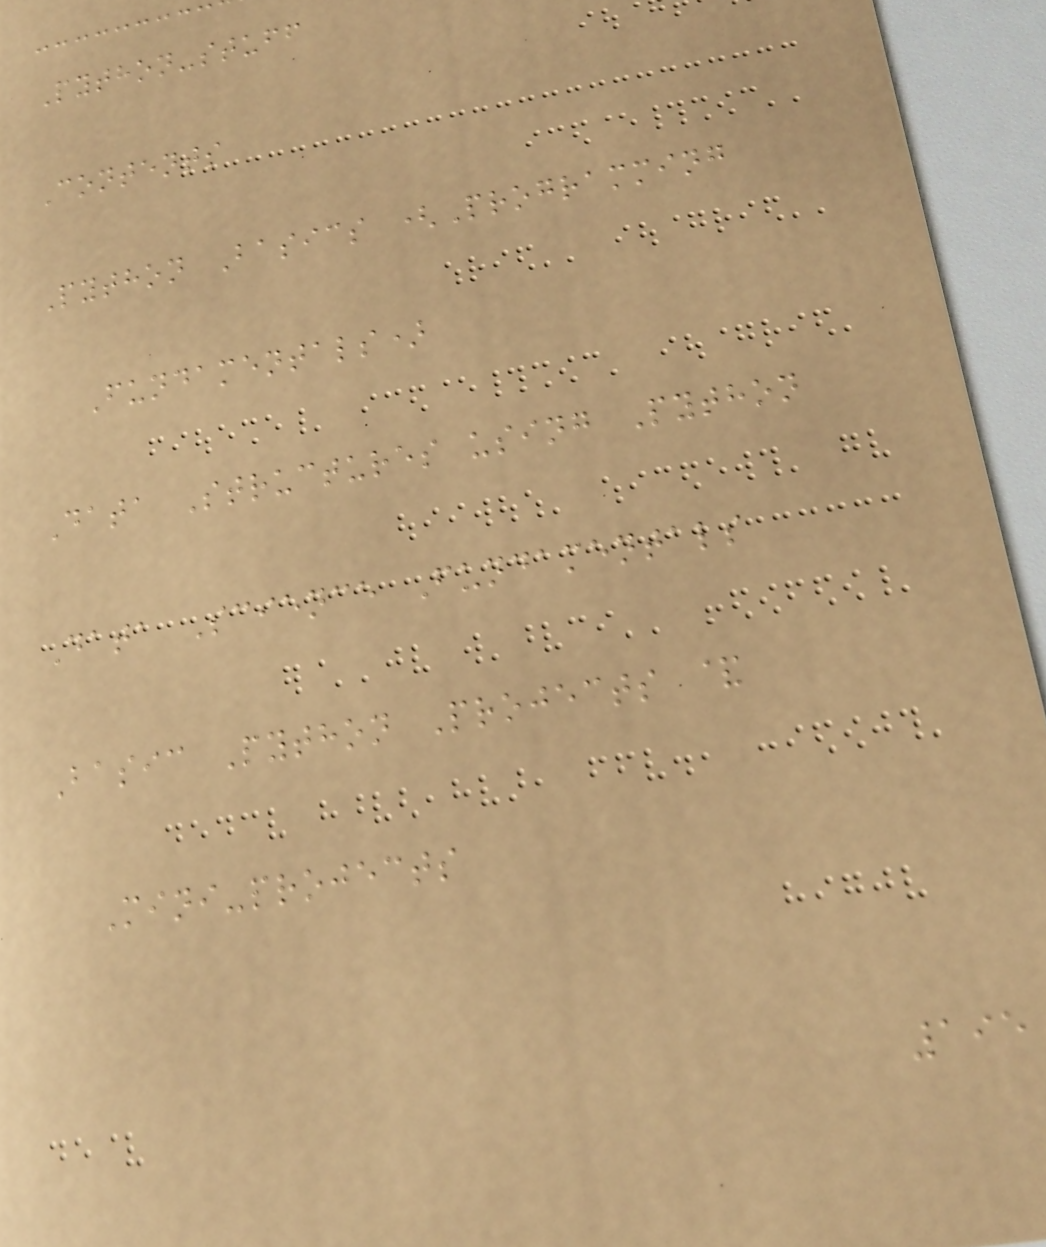Python-stuff
Contents
Python Basics (Programming
Fundamentals)
Data Structures using Python
Data Science Fundamentals
Basic Python Projects &
Mini-projects
195
